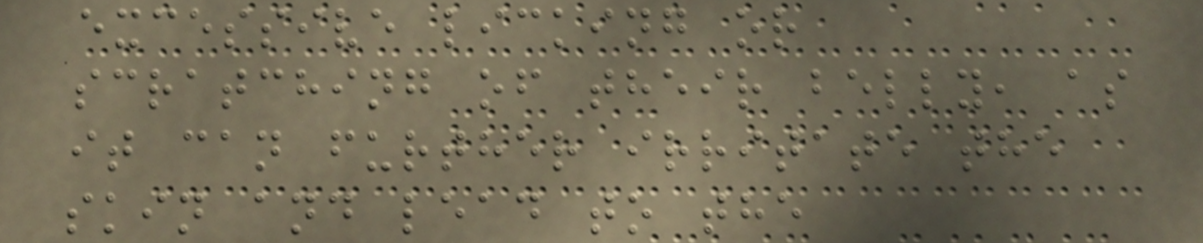excessive licking or
scratching of their belly, as
it can further irritate the
skin and lead to the
